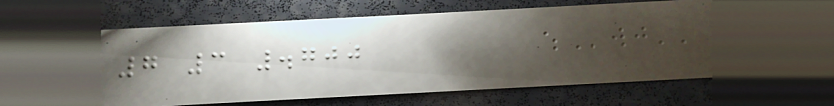7 3 .700
